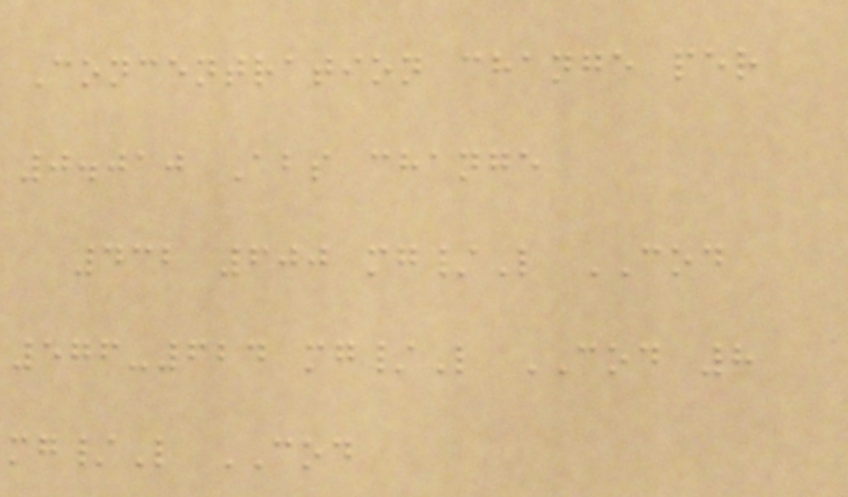Concentration change per
0.010 Abs change
432 600 mg/L COD
576-624 mg/L COD 8
mg/L COD
